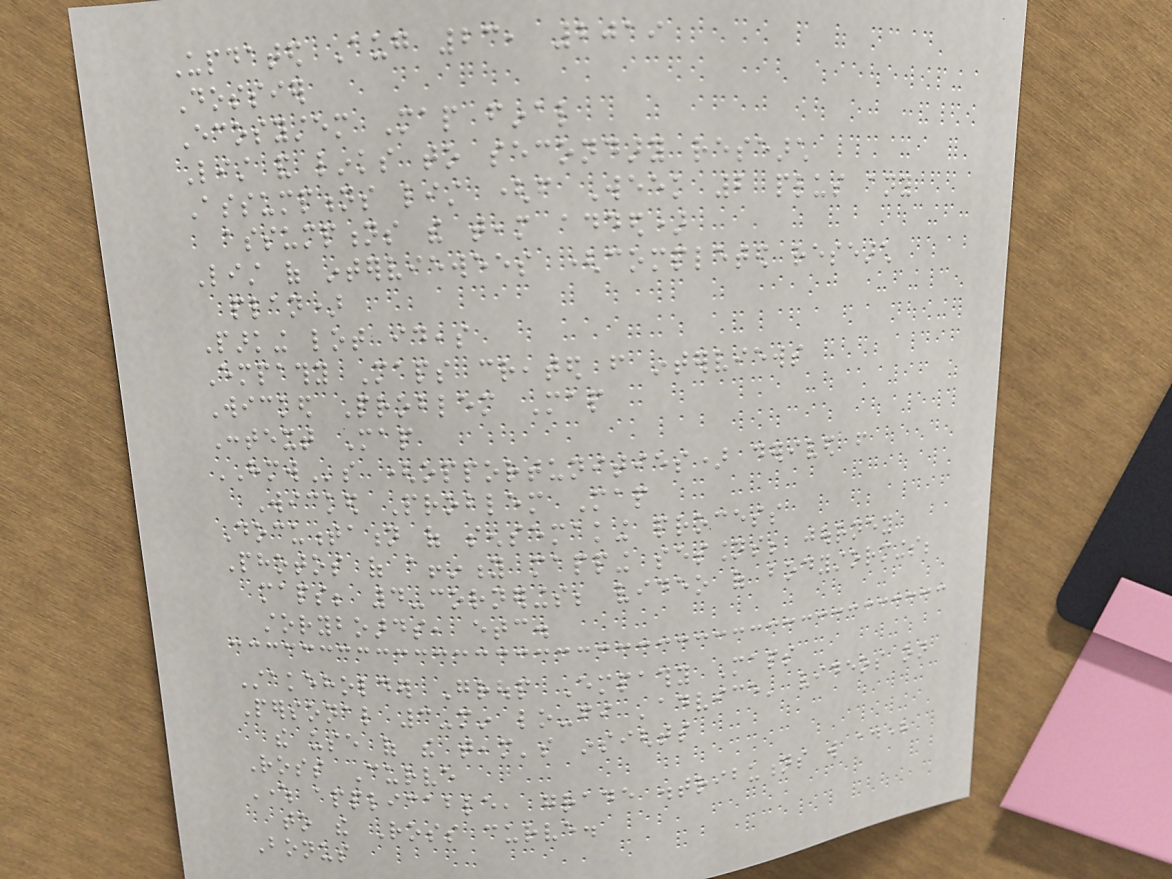Updated Aug 23, 2019
Dossier
Ecosystem Map final
List and links to secondary research
Assumptions list (from Week 2 plus any
assumptions the team added)
List of interviewees (completed research
plan)
Parking lot ideas
Empathy Maps created from interviews
Wicked Problem Map
Context Map
HMWs (opportunities) derived from
Wicked Problem Map
Documentation of sensemaking process
Photos of affinity mapping sessions; journey
maps; 4-cornerings; video of bodystormings;
storyboards, etc.
Stakeholder Group Empathy Maps
Personal 3-min lo-fi 'advice' videos on
the use of the team's insights
Ross Curve
Where applicable, grade distributions will adhere
to the Ross curve.
Bonus
